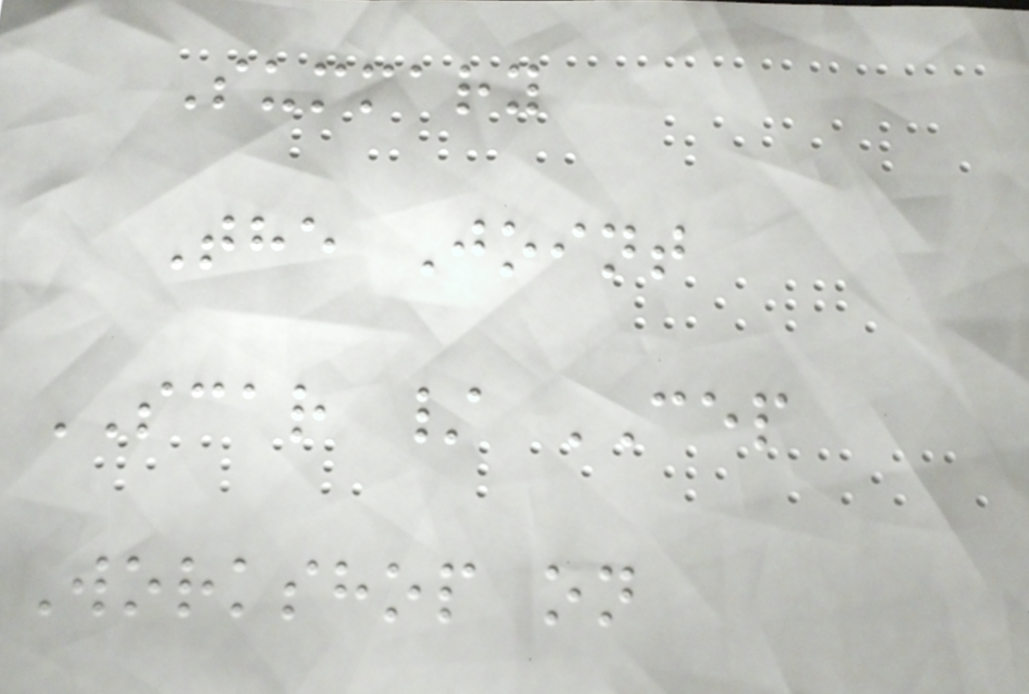Summary
The Joint
SCAR / CEP
Workshop on
